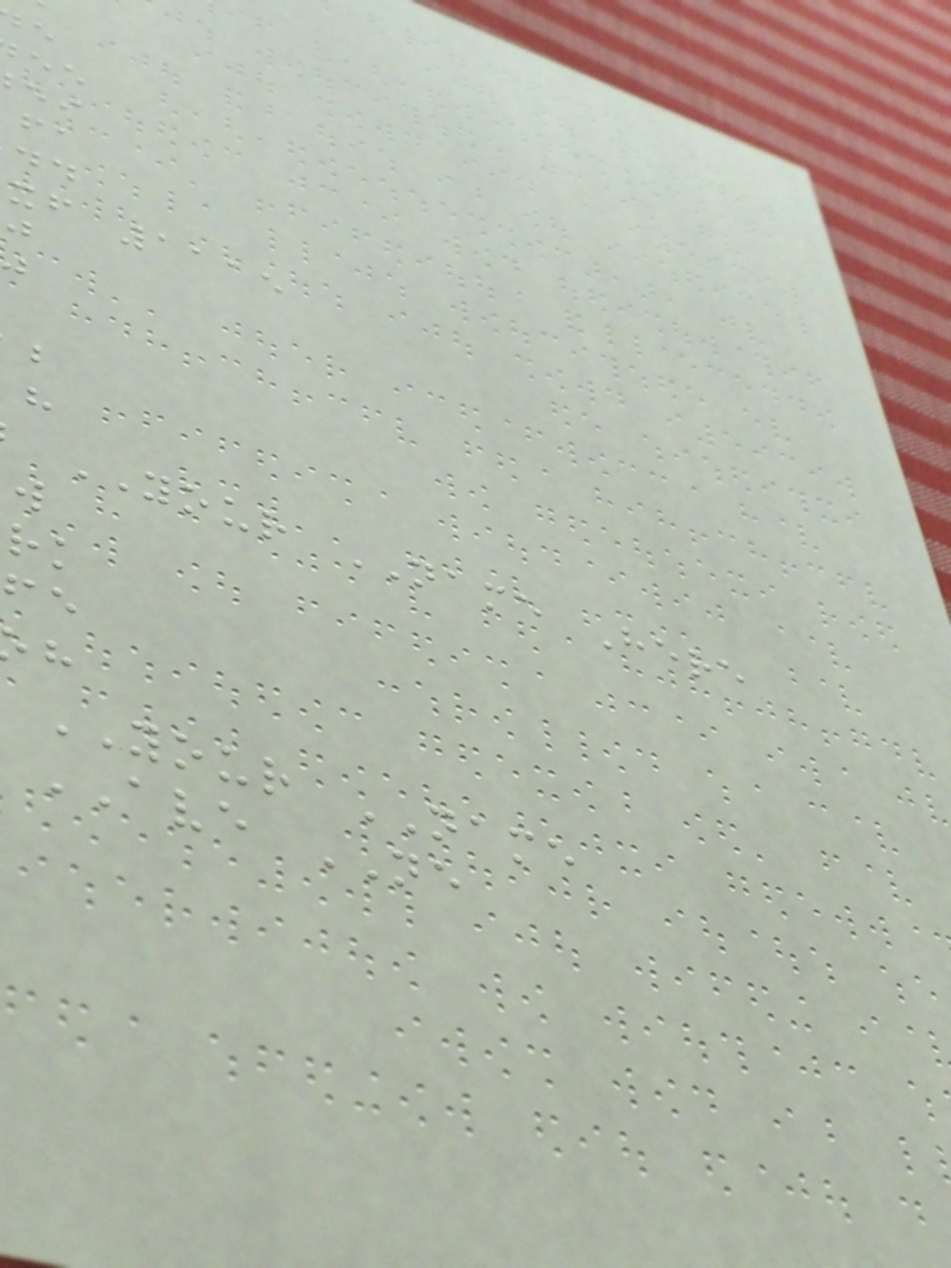xf 1115
YOUR NAME Here
YOUR NAME
AVE NE
